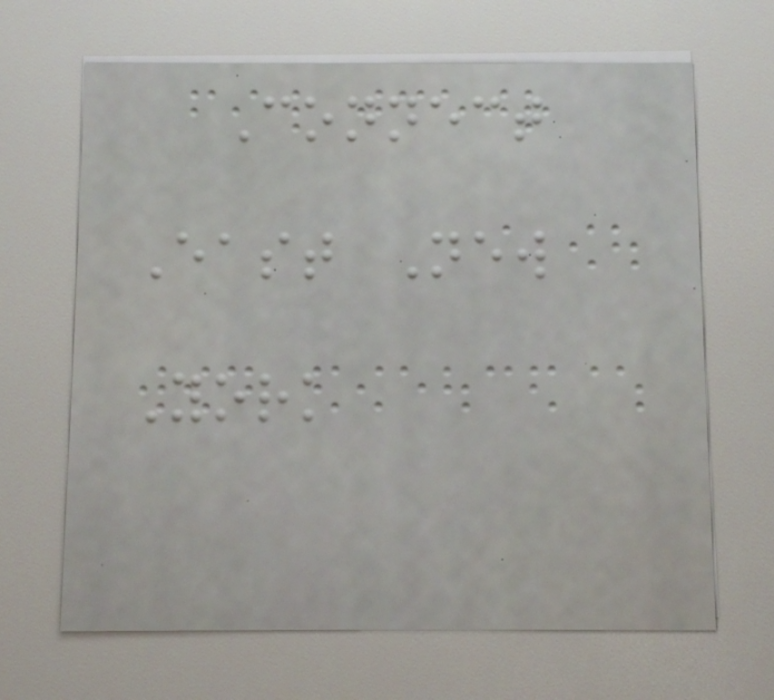Connect
East New
York
